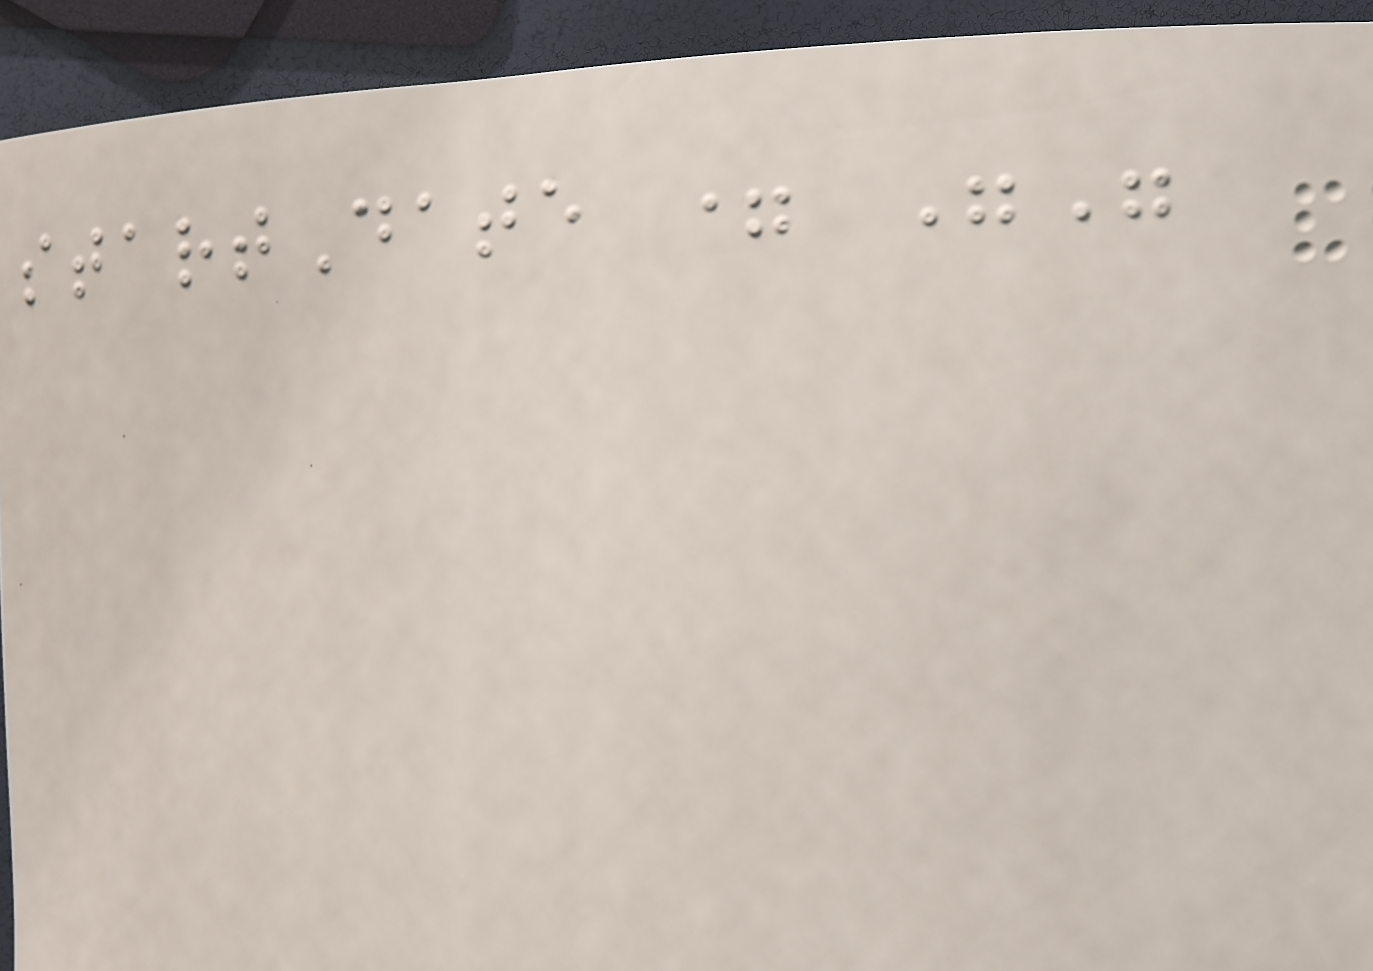startDate = ""
